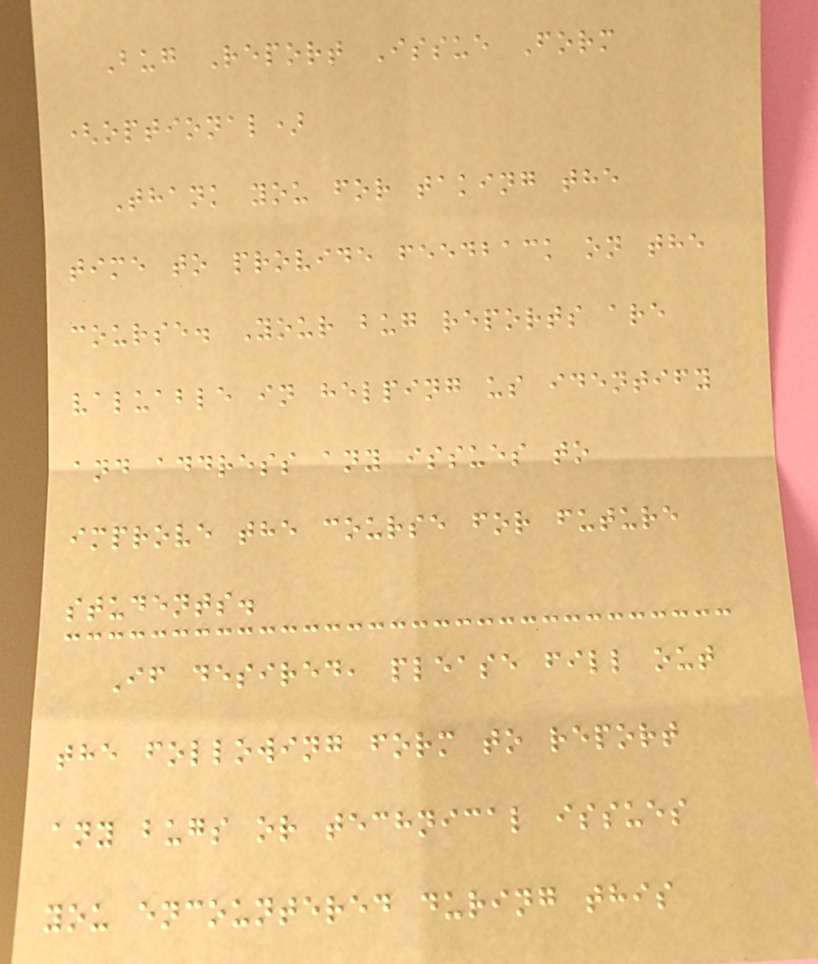Bug Report Issue Form
(optional)
Thank you for taking the
time to provide feedback on the
course. Your bug reports are
valuable in helping us identify
and address any issues to
improve the course for future
students.
If desired, please fill out
the following form to report
any bugs or technical issues
you encountered during this
